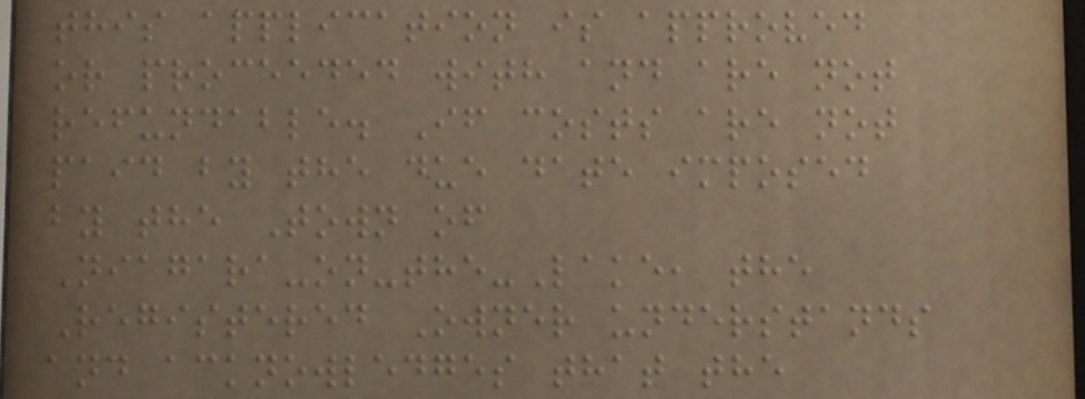this application is approved
or proceeded with and are not
refundable. If costs are not
paid by the due date imposed
by the Town of
Niagara-on-the-Lake, the
Registered Owner understands
and acknowledges that the
